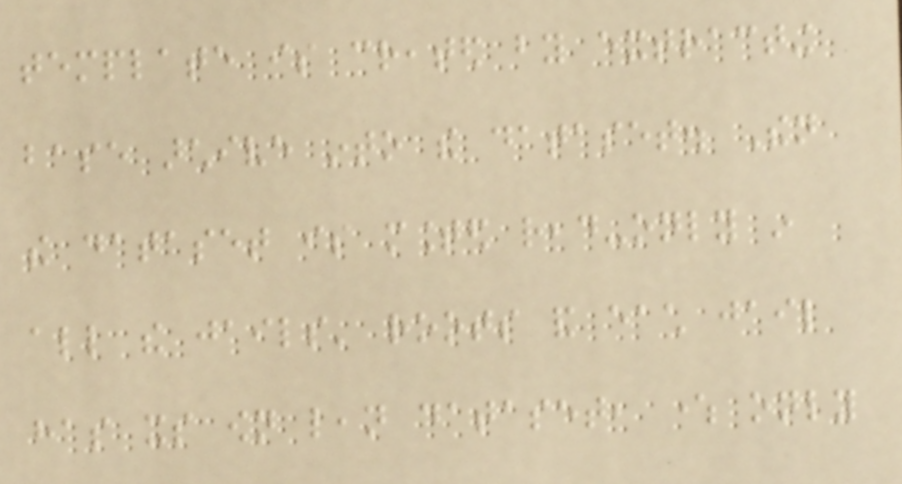template is created by extracting
base archive into the dataset. Then
the dataset is mounted read-only in
all the jails' roots and each jail
has its own lean dataset, where only
